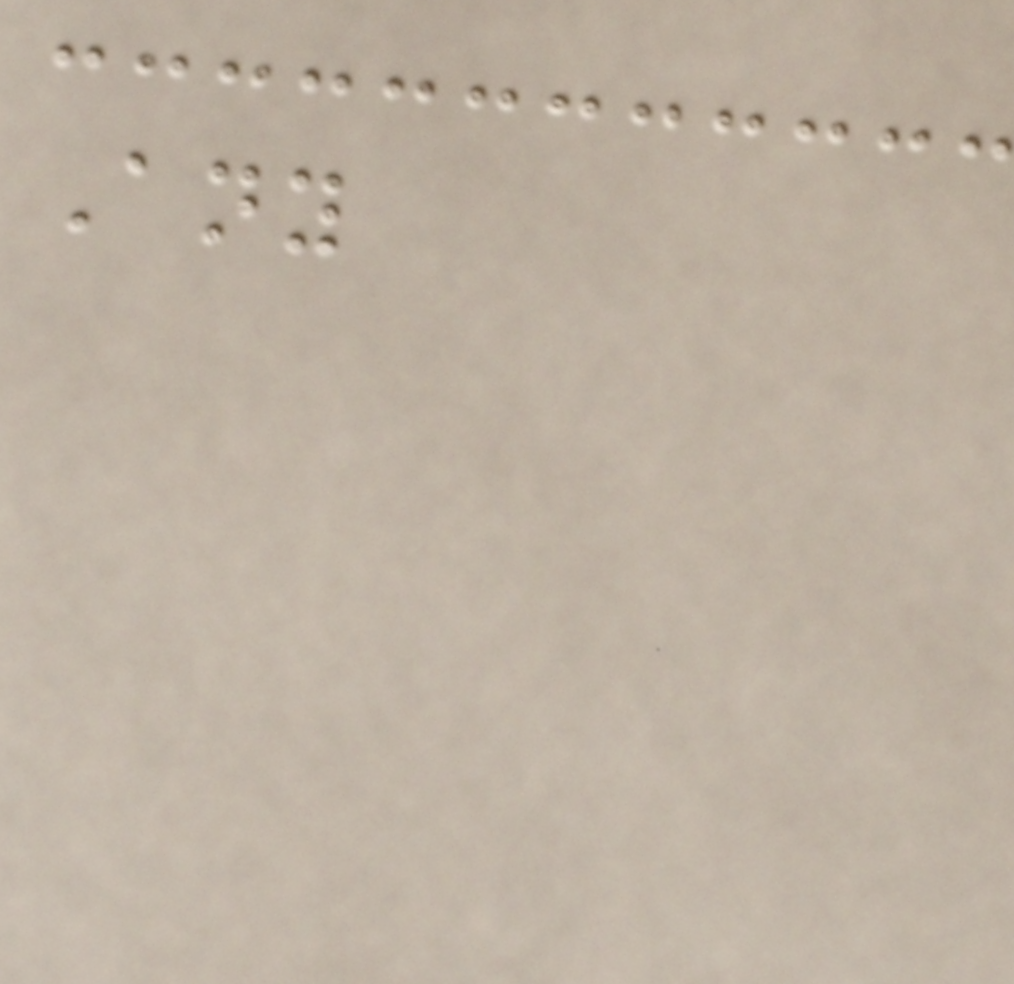Any
